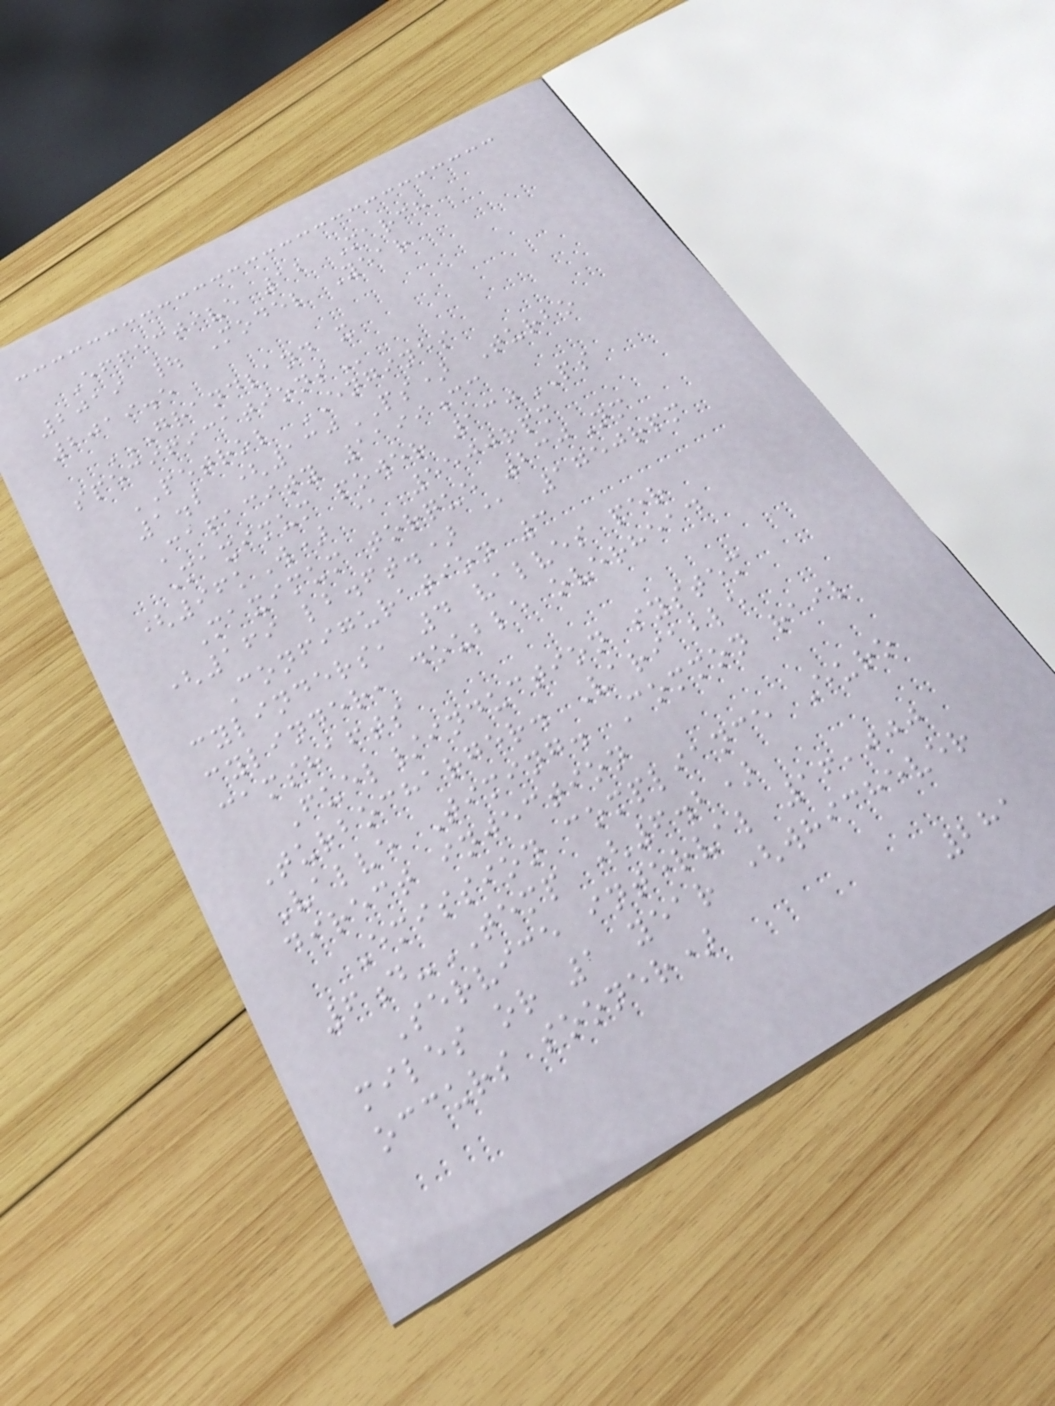Effective 12 March
2019 | Model Year
2019.5
GRANDLAND X
SPECIFICATIONS
PETROL ENGINES
1.2 (130PS) Turbo
Capacity 1199cc
Maximum power 130PS
(96kW) @ 5500rpm
Maximum torque 230Nm
(169 lb.ft.) @ 1750rpm
Configuration 3
cylinders, 4 valves per
cylinder, double overhead
camshafts
Fuel/induction system
Turbocharger. Variable
Valve Timing. Common rail
direct injection
Emission compliance Euro
6d-TEMP (6.2)
Service interval 16,000
miles or 1 year (whichever
occurs sooner)
281
